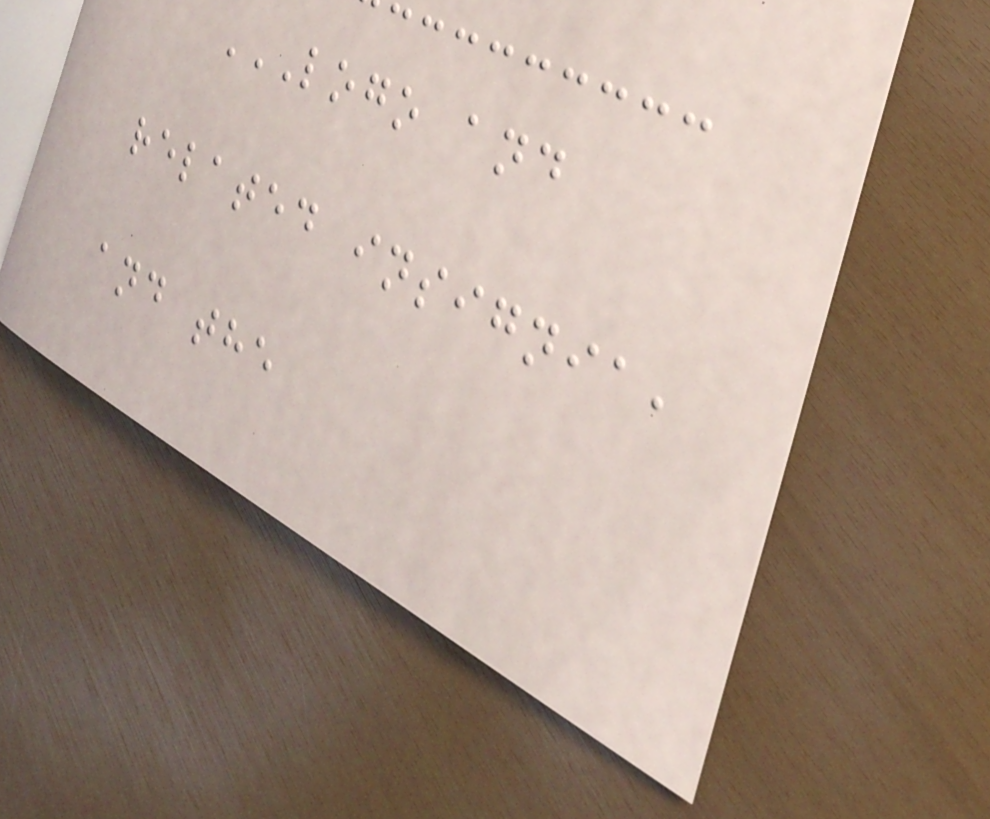LOGO AND
RELATED INSIGNIA,
AND THE
